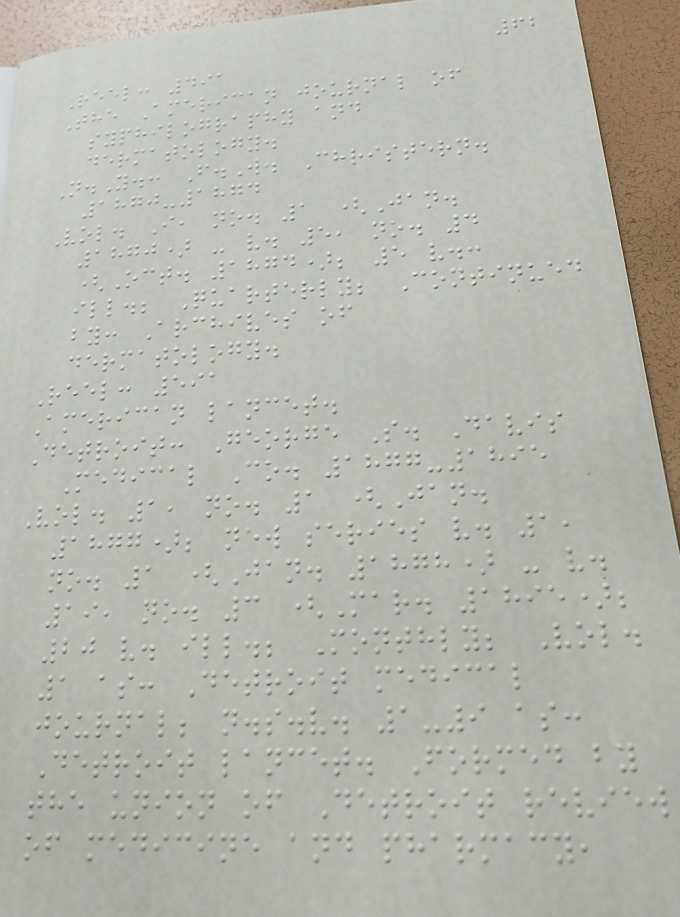62
Reel: 491
The American journal of
syphilography and
dermatology.
N.Y.: F.W. Christern.
1870-1874
Vol. I, no. 1 (Jan.
1870) - v. 5, no. 4
(Oct. 1874); 5 v.:
ill.; Quarterly; Continued
by: Archives of
dermatology.
Reel: 591
American lancet.
Detroit: George S. Davis
Medical Co. 1877-1895
Vol. 1, no. 1 (Jan.
1877); new series v. 1,
no. 1 (Jan. 1878) - v.
19, no. 3 (Mar. 1895);
20 v. ill.; Monthly; Vol.
1 as: Detroit medical
journal; n.s.v. 1-9 as:
Detroit lancet. Formed by
the union of Detroit review
of medicine and pharmacy,
